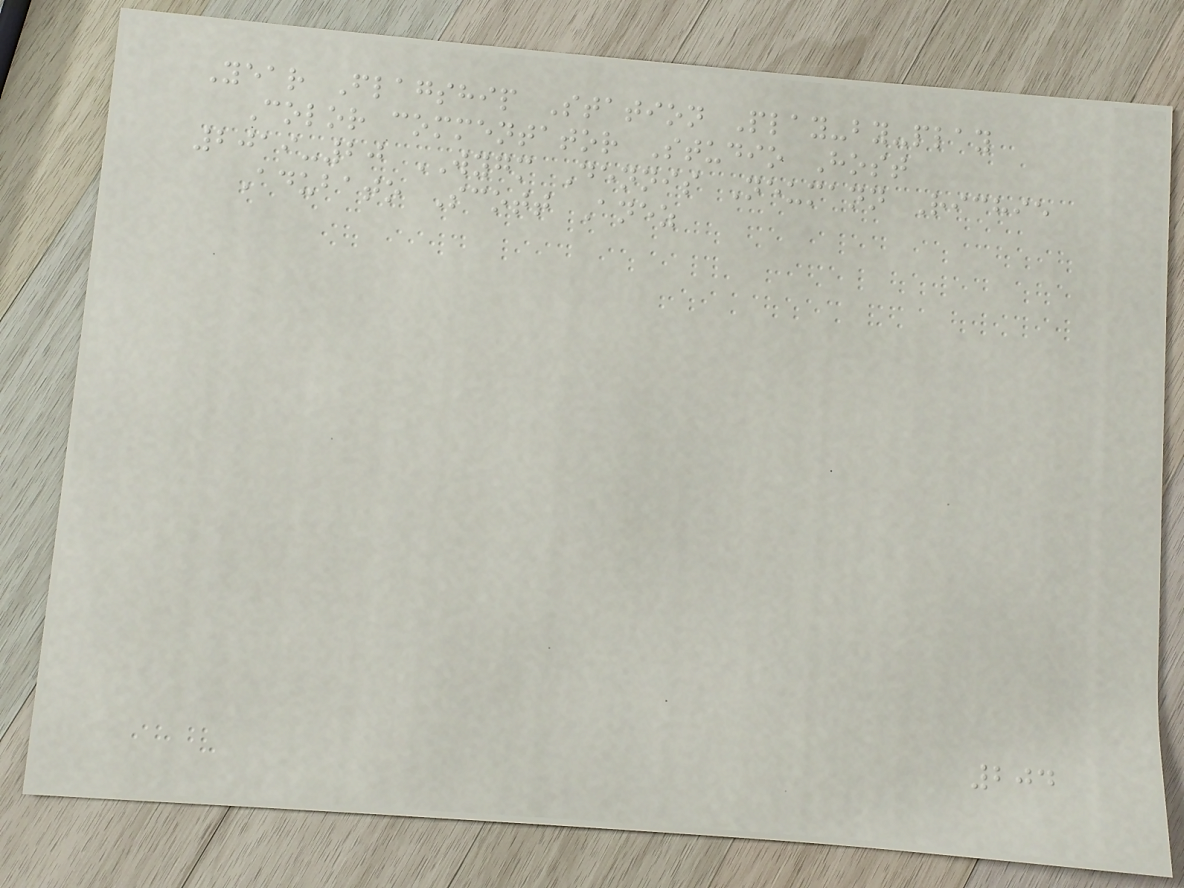Year Flagship Station Play-by-play
Color commentator Studio Host
2019-20 WYGM Dennis Neumann Richie
Adubato Scott Anez
204
